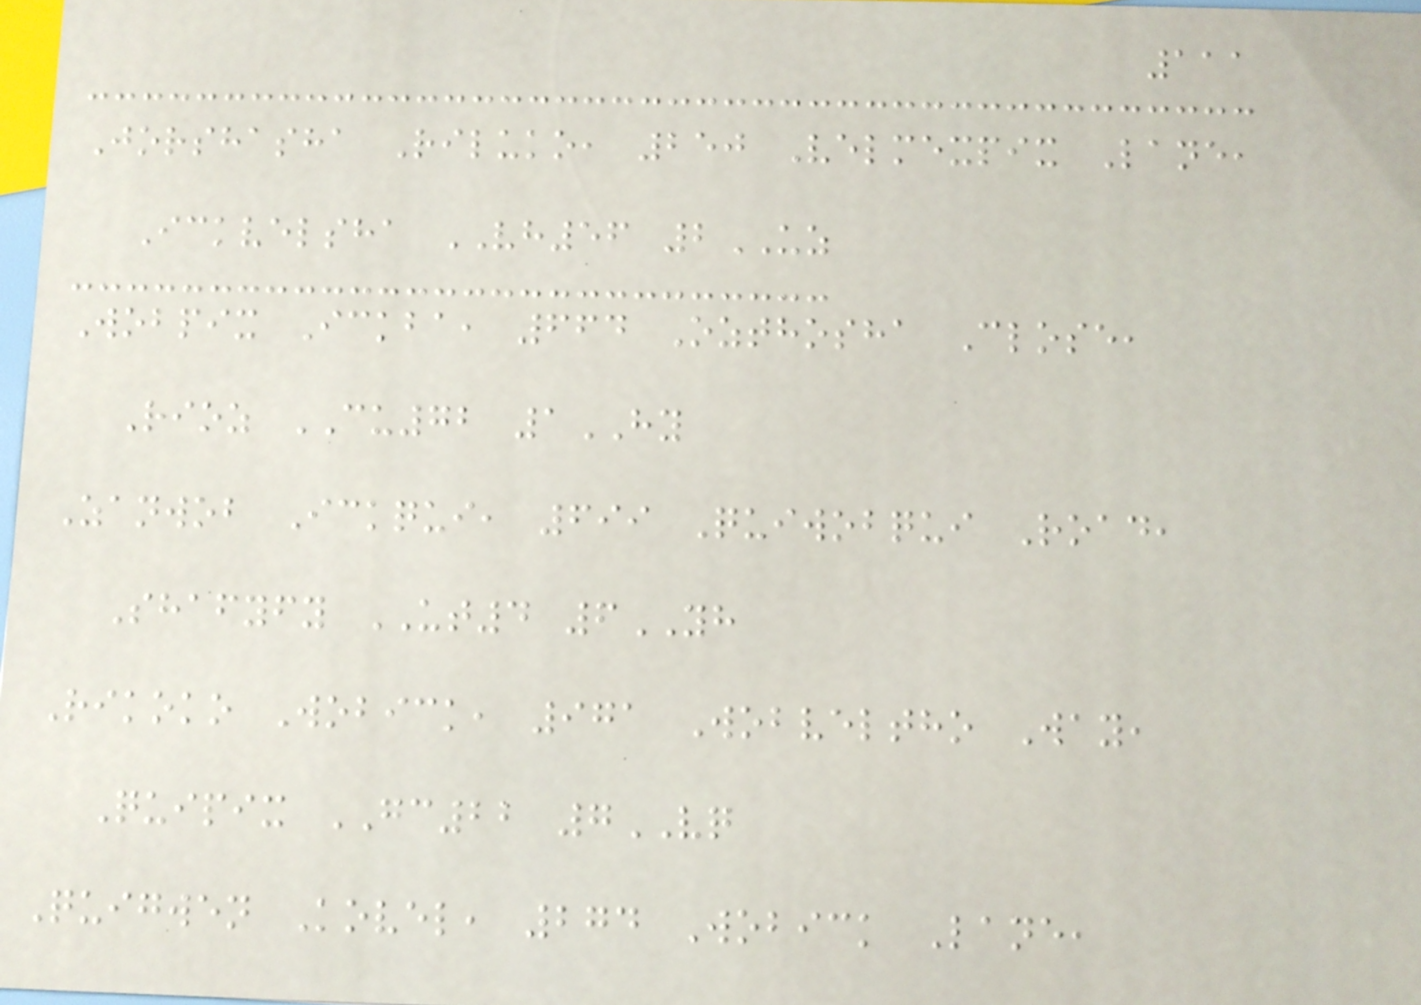111
Jorshasha Riluko, 250 Velmexpix Lane,
Ickvelsha VH56 2UZ
Wobpix Ickba, 664 Ozthosha Close,
Rioz CU72 1HY
Zanwob Ickqui, 699 Quiwobqui Road,
Shafyfy UT4 6YH
Rikoko Wobick, 971 Wobveltho Way,
Quipix GC22 7VQ
Quigwen Kovel, 274 Wobick Lane,
